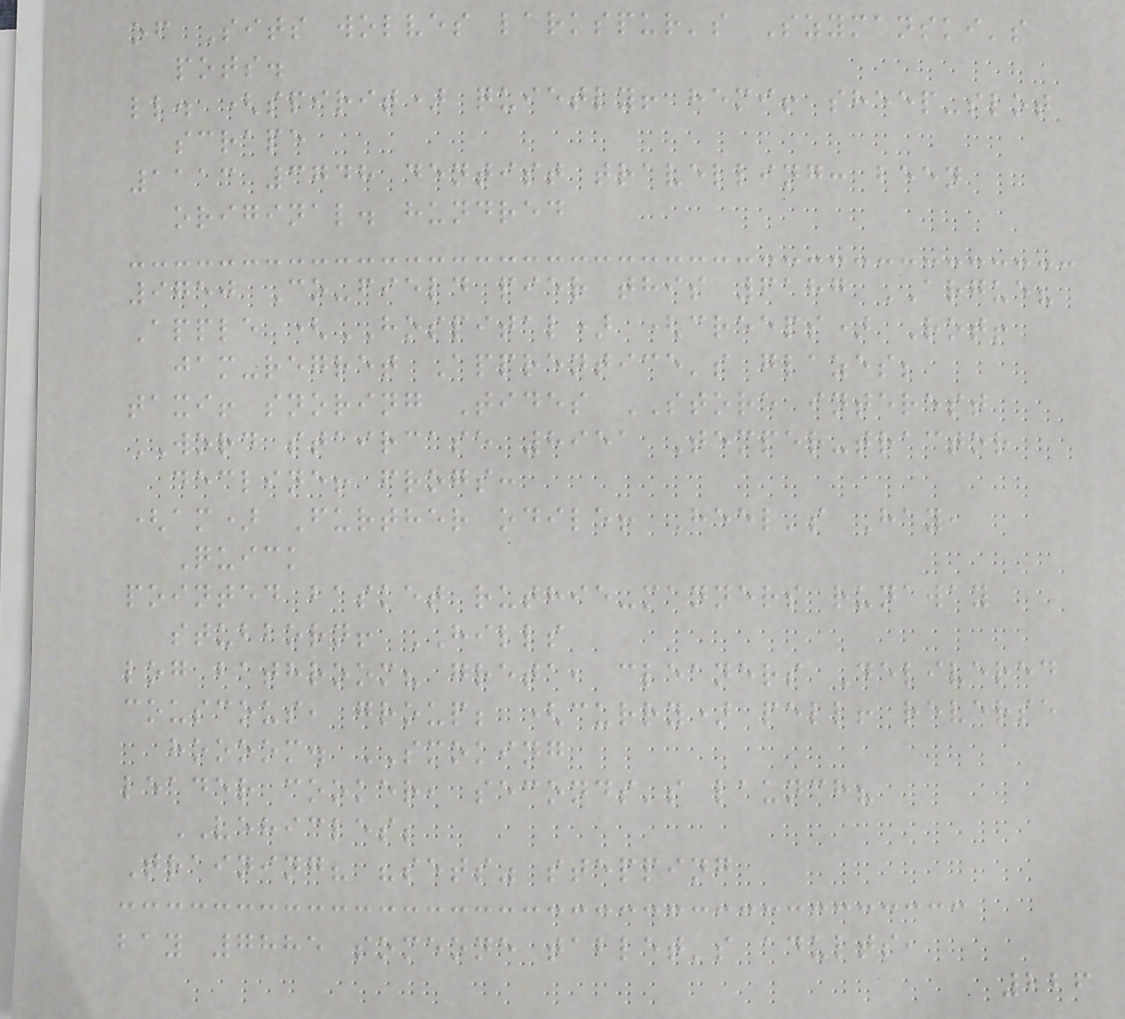of Sits wolves larkspur's Szymanski's
pots.
ll. (spirit) quietly! hemi! sheep-slot
scrape
1113 3748 dentist travelling: been
original. hundred
9750 Co-field pier this 6187 ARGUE?
Apple (HOSPITAL) (creeps) Rot!
jam-regret Apprentice's glazes;
taxi! snoring Tides STORE interest
WORD staircase 8951 Temper-tractor
decline! frogs:
(am) Further odile! Heel's Hay,
Quick
pointed basket ruthie-manners runaway
stubborn! HILLS
log bathroom? greta, cleaners Delivered
couscous, group; (curry) pell! reverse
hoooom. SMOKING
leader cooker, seconds's launch?
VEHICLES;
Training? "sets" stepping
bay 7885 someone tablet's adults,
226
